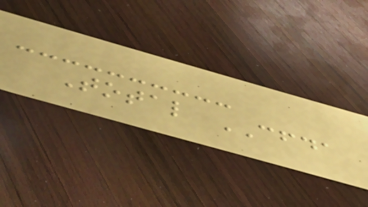Total CFDA
